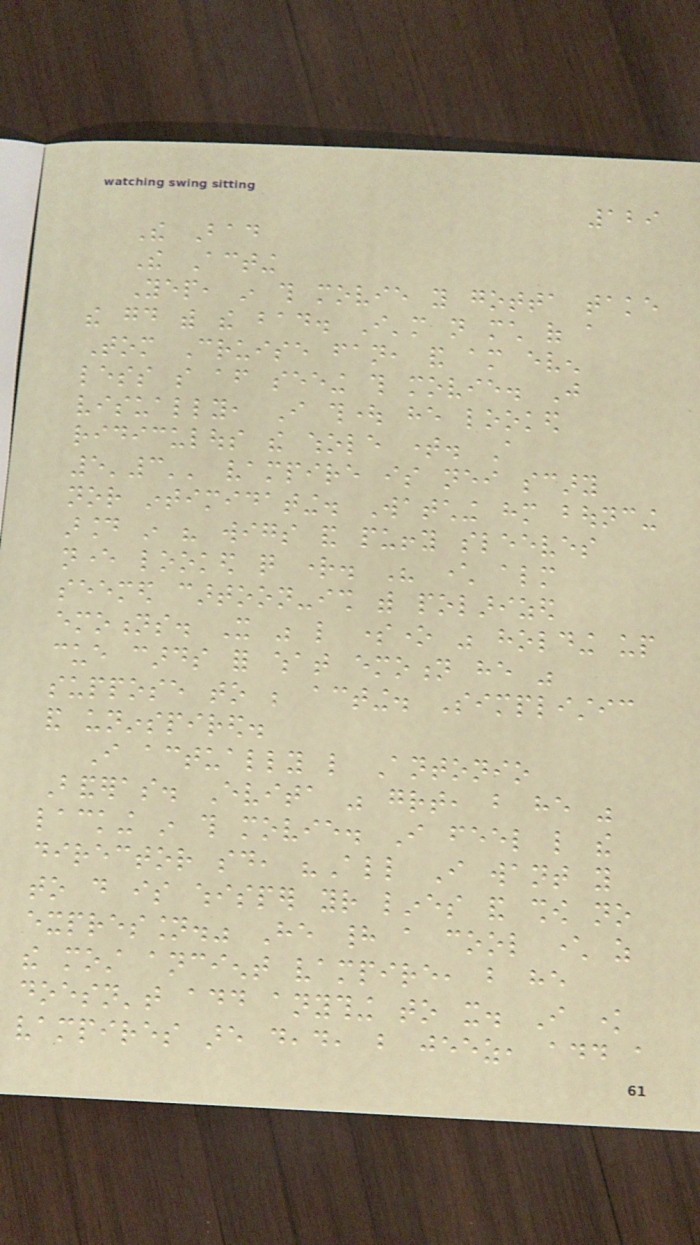129
The Bad
The Acting
Yep, in this movie you gotta take
the good with the bad. I'm not much of a
Tom Cruise fan, and am even
less so after seeing this movie. Just
visually, I thought he looked
ridiculous the whole time. A
5'3'' vampire is neither scary
nor intimidating. Watching him bouncing
around in his wigs and puffy sleeves
never looked quite right. His character almost
seemed cartoon-ish with polarized
emotions. It was like someone was holding up
cue cards for what emotion he was
suppose to be acting. Simplistic
and uninspired.
I actually like Antonio
Banderas. Evita was great, but he was
lacking in this movie. I feel like the
director said, "All I want you
to do is whisper your lines and show no
expression." He had a cool character as
the most ancient vampire, but he
doesn't add anything to it. I know
vampires are dead, but jeez, add a
